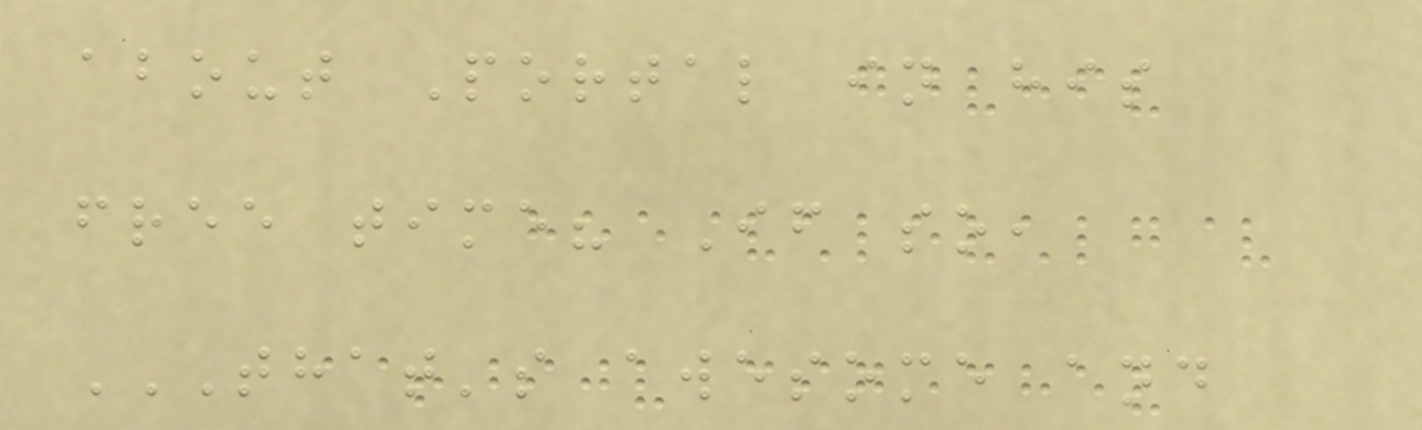about Portal in his
free time? If so,
THAT'S AWESOME AND
